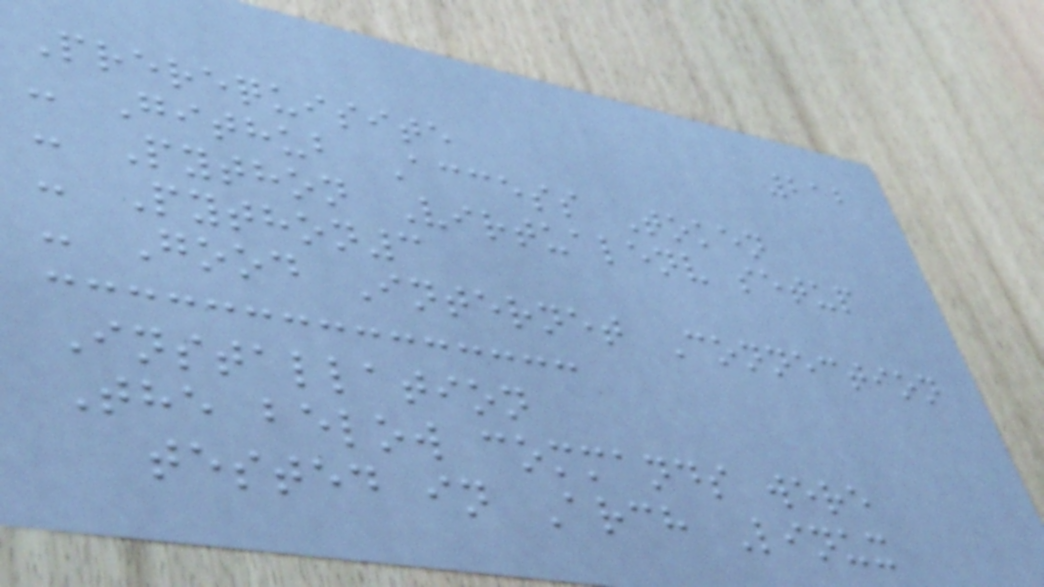212
Prerequisite
- Github Access Token
- Python Virtualenv setup
- Python3
- Good Internet Connection
Installation
The below commands were
tested in Arch Linux
